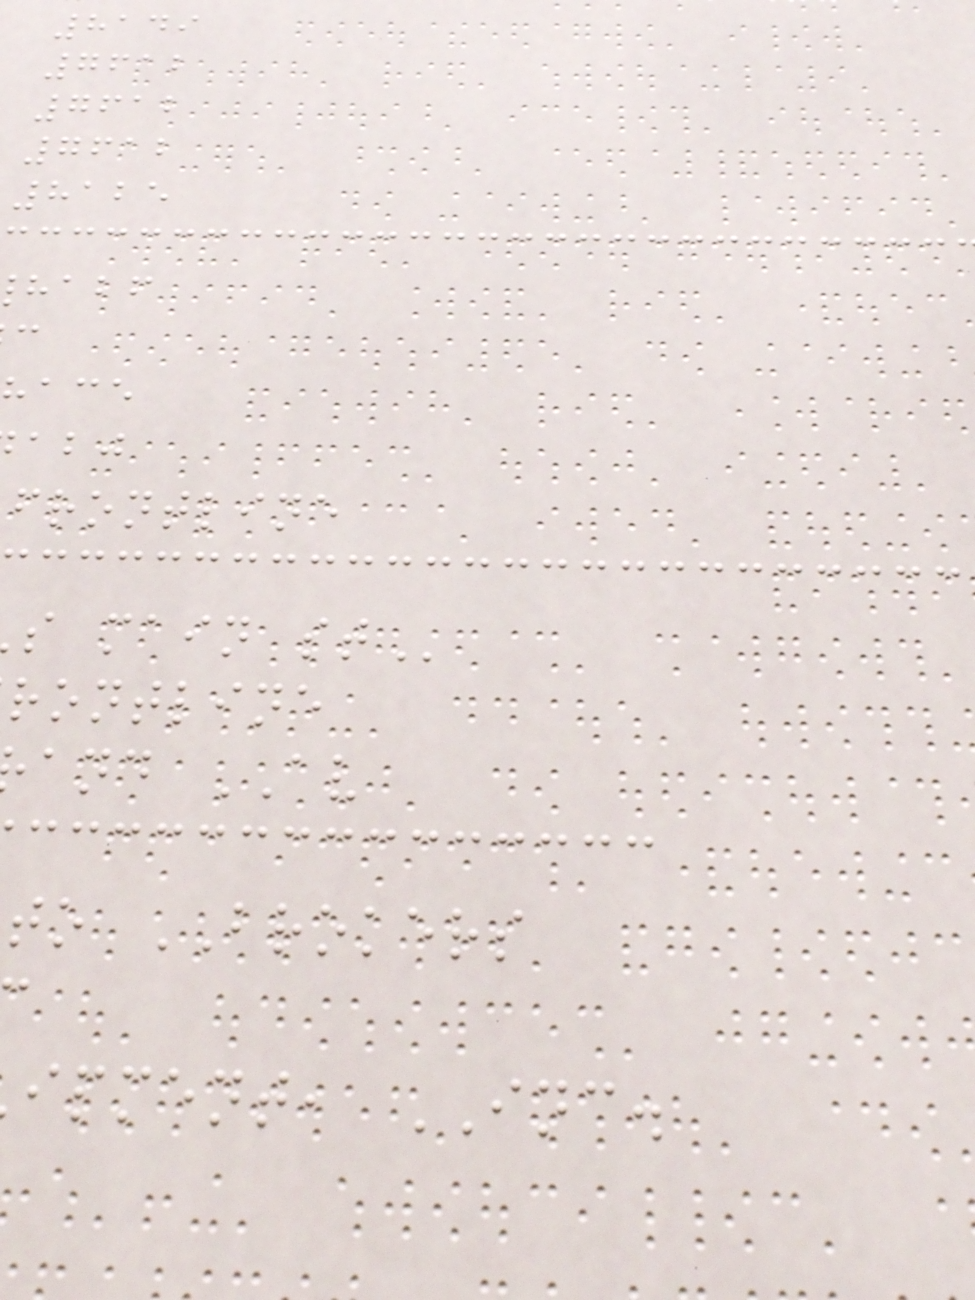8149
7612
7612
7612
8125
habf
frontline
s main
rontline
and AV
to BROKERS
ipment, INC.
